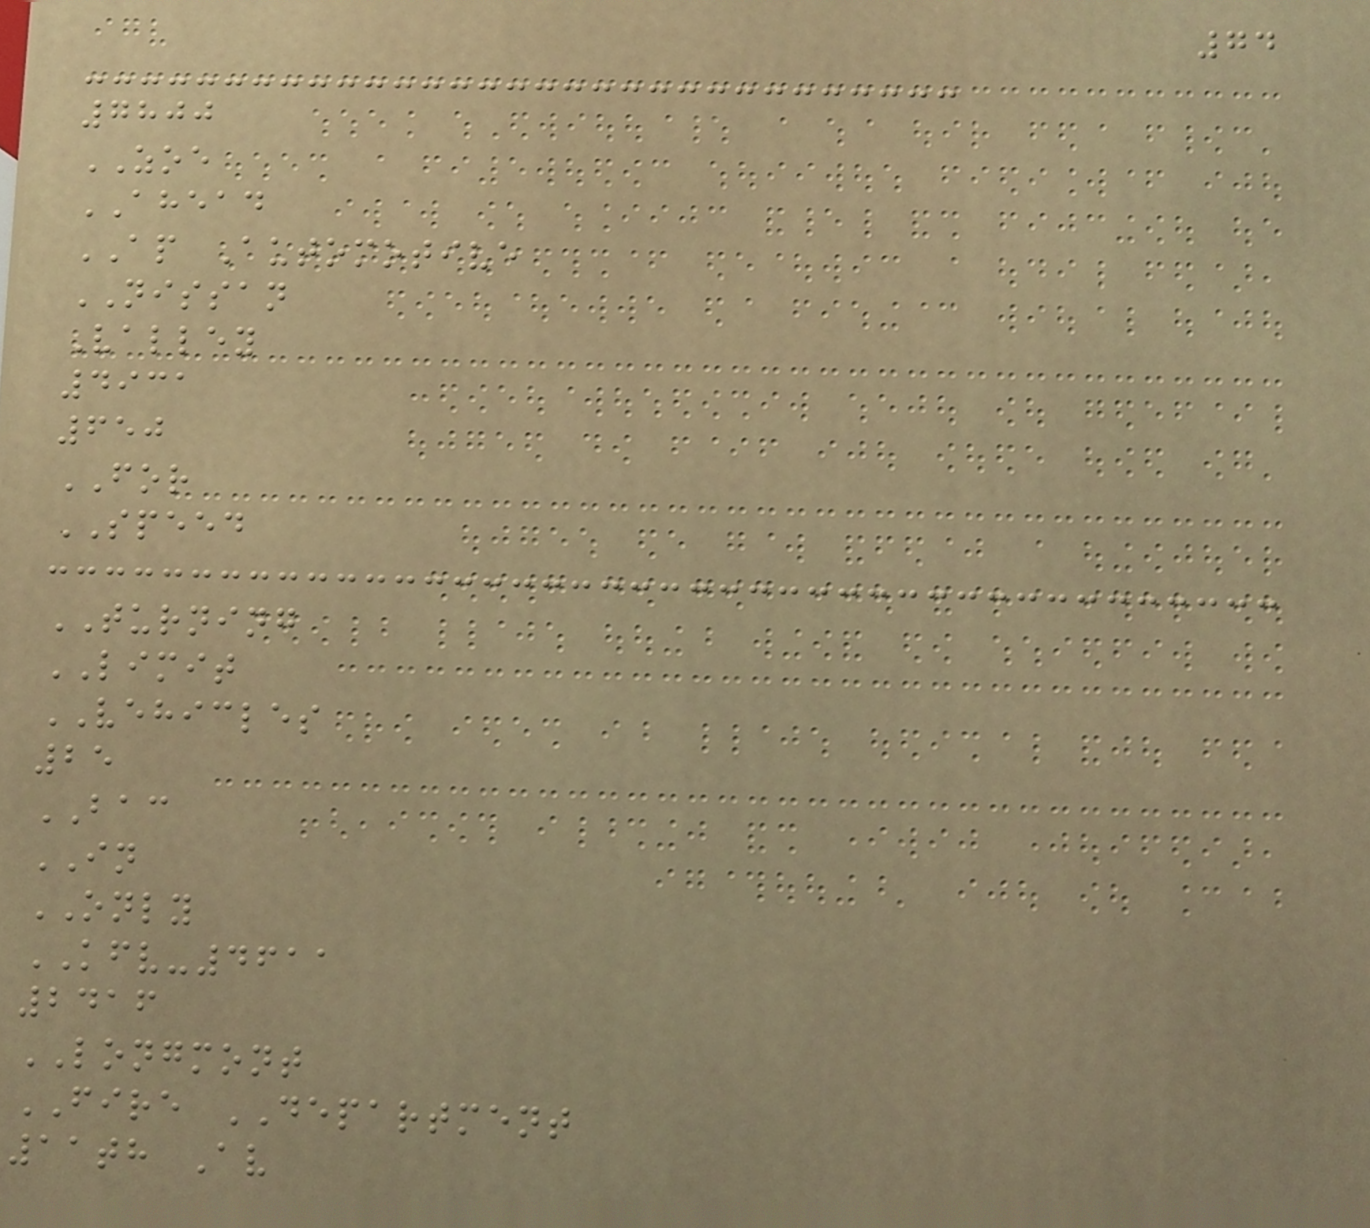74
7800
ZOE
AHEAD
AP Automotive
NISSAN
Valley
4931
650
FOR
SPEED
TURNING
LIMIT
VEHICLES
25
BAC
IN
ONLY
KFV-4611
2416
LONGMONT
FIRE DEPARTMENT
11th Av
